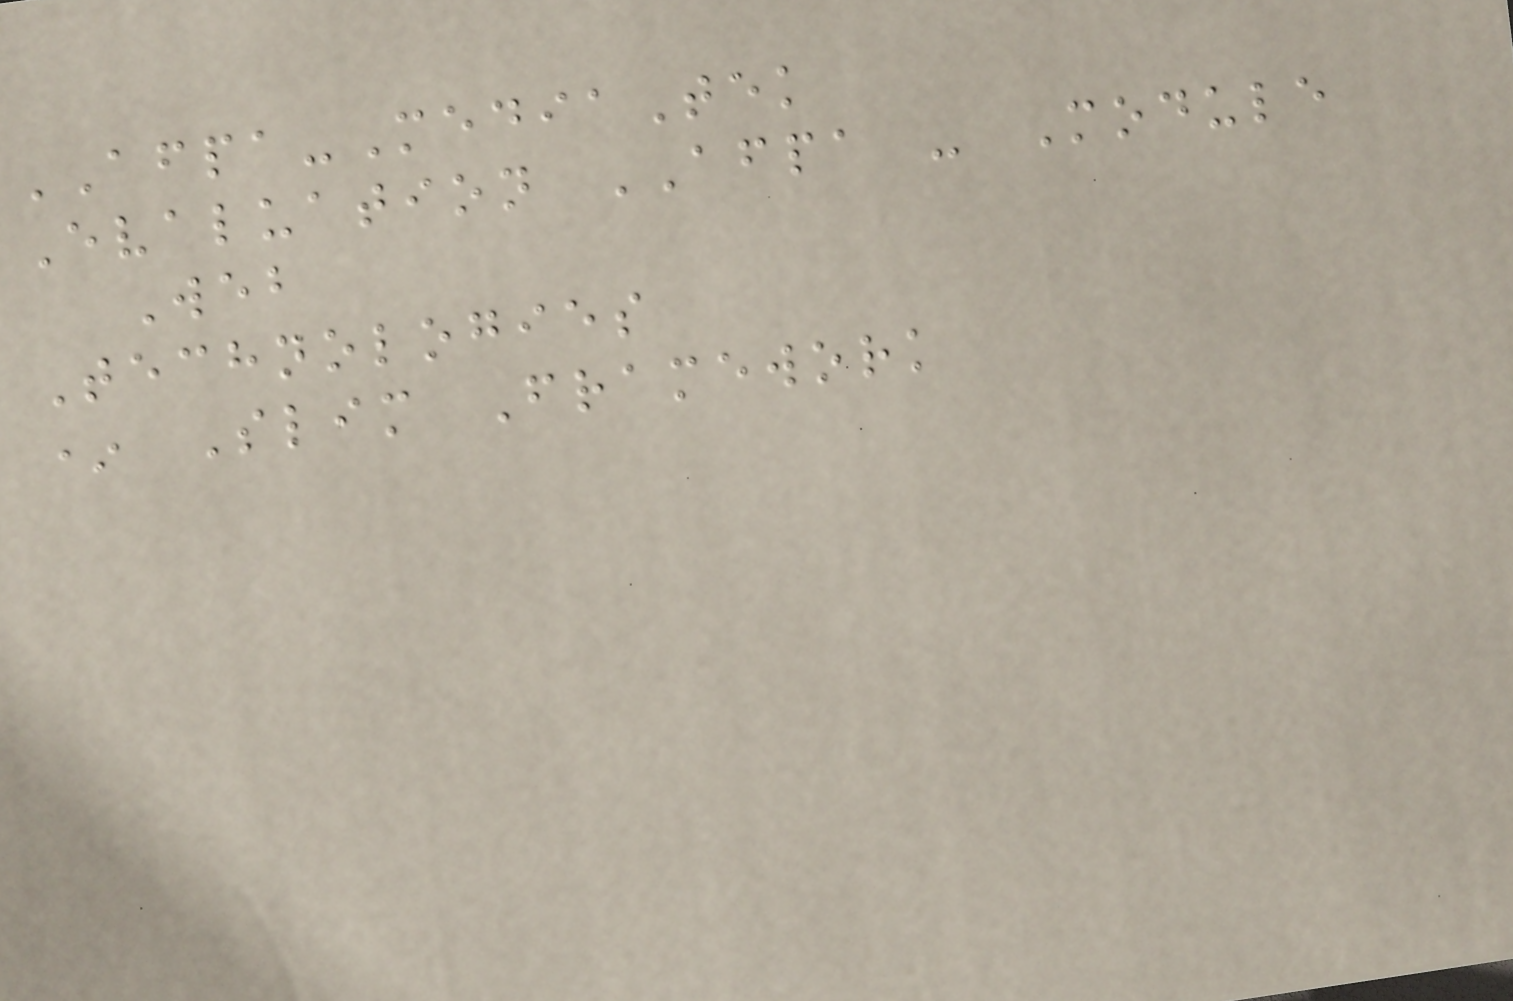AFPA-MediaTek
Evaluation AFPA - Module
Web
Technologies
* Slim Framework
